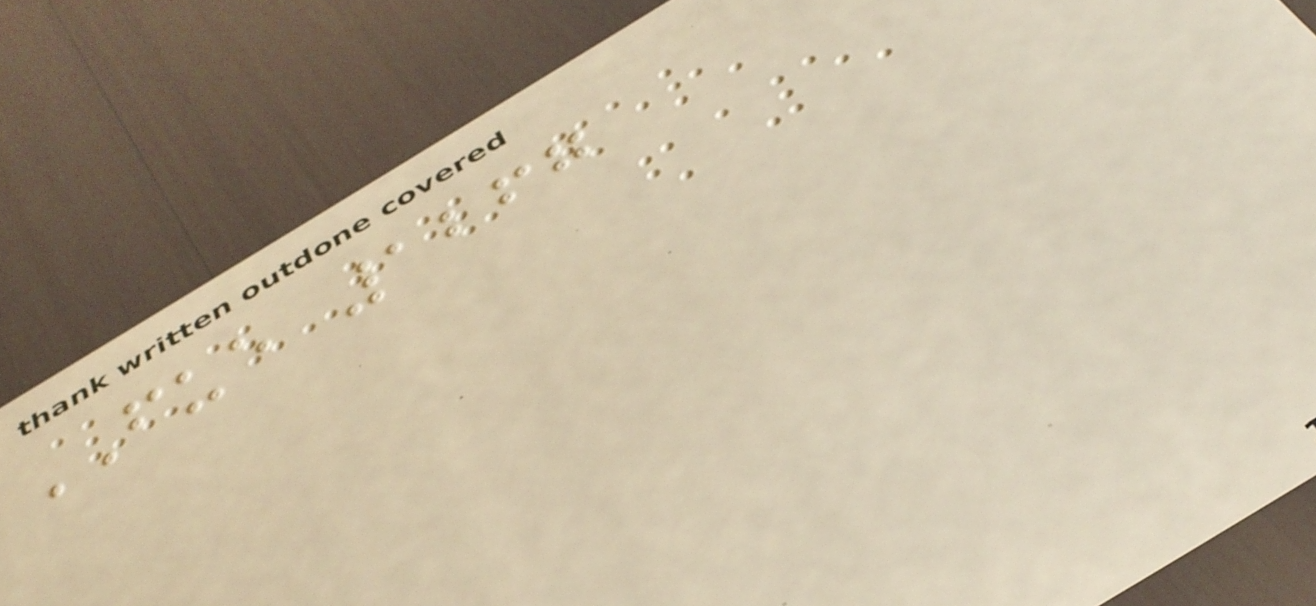FUE 1267
